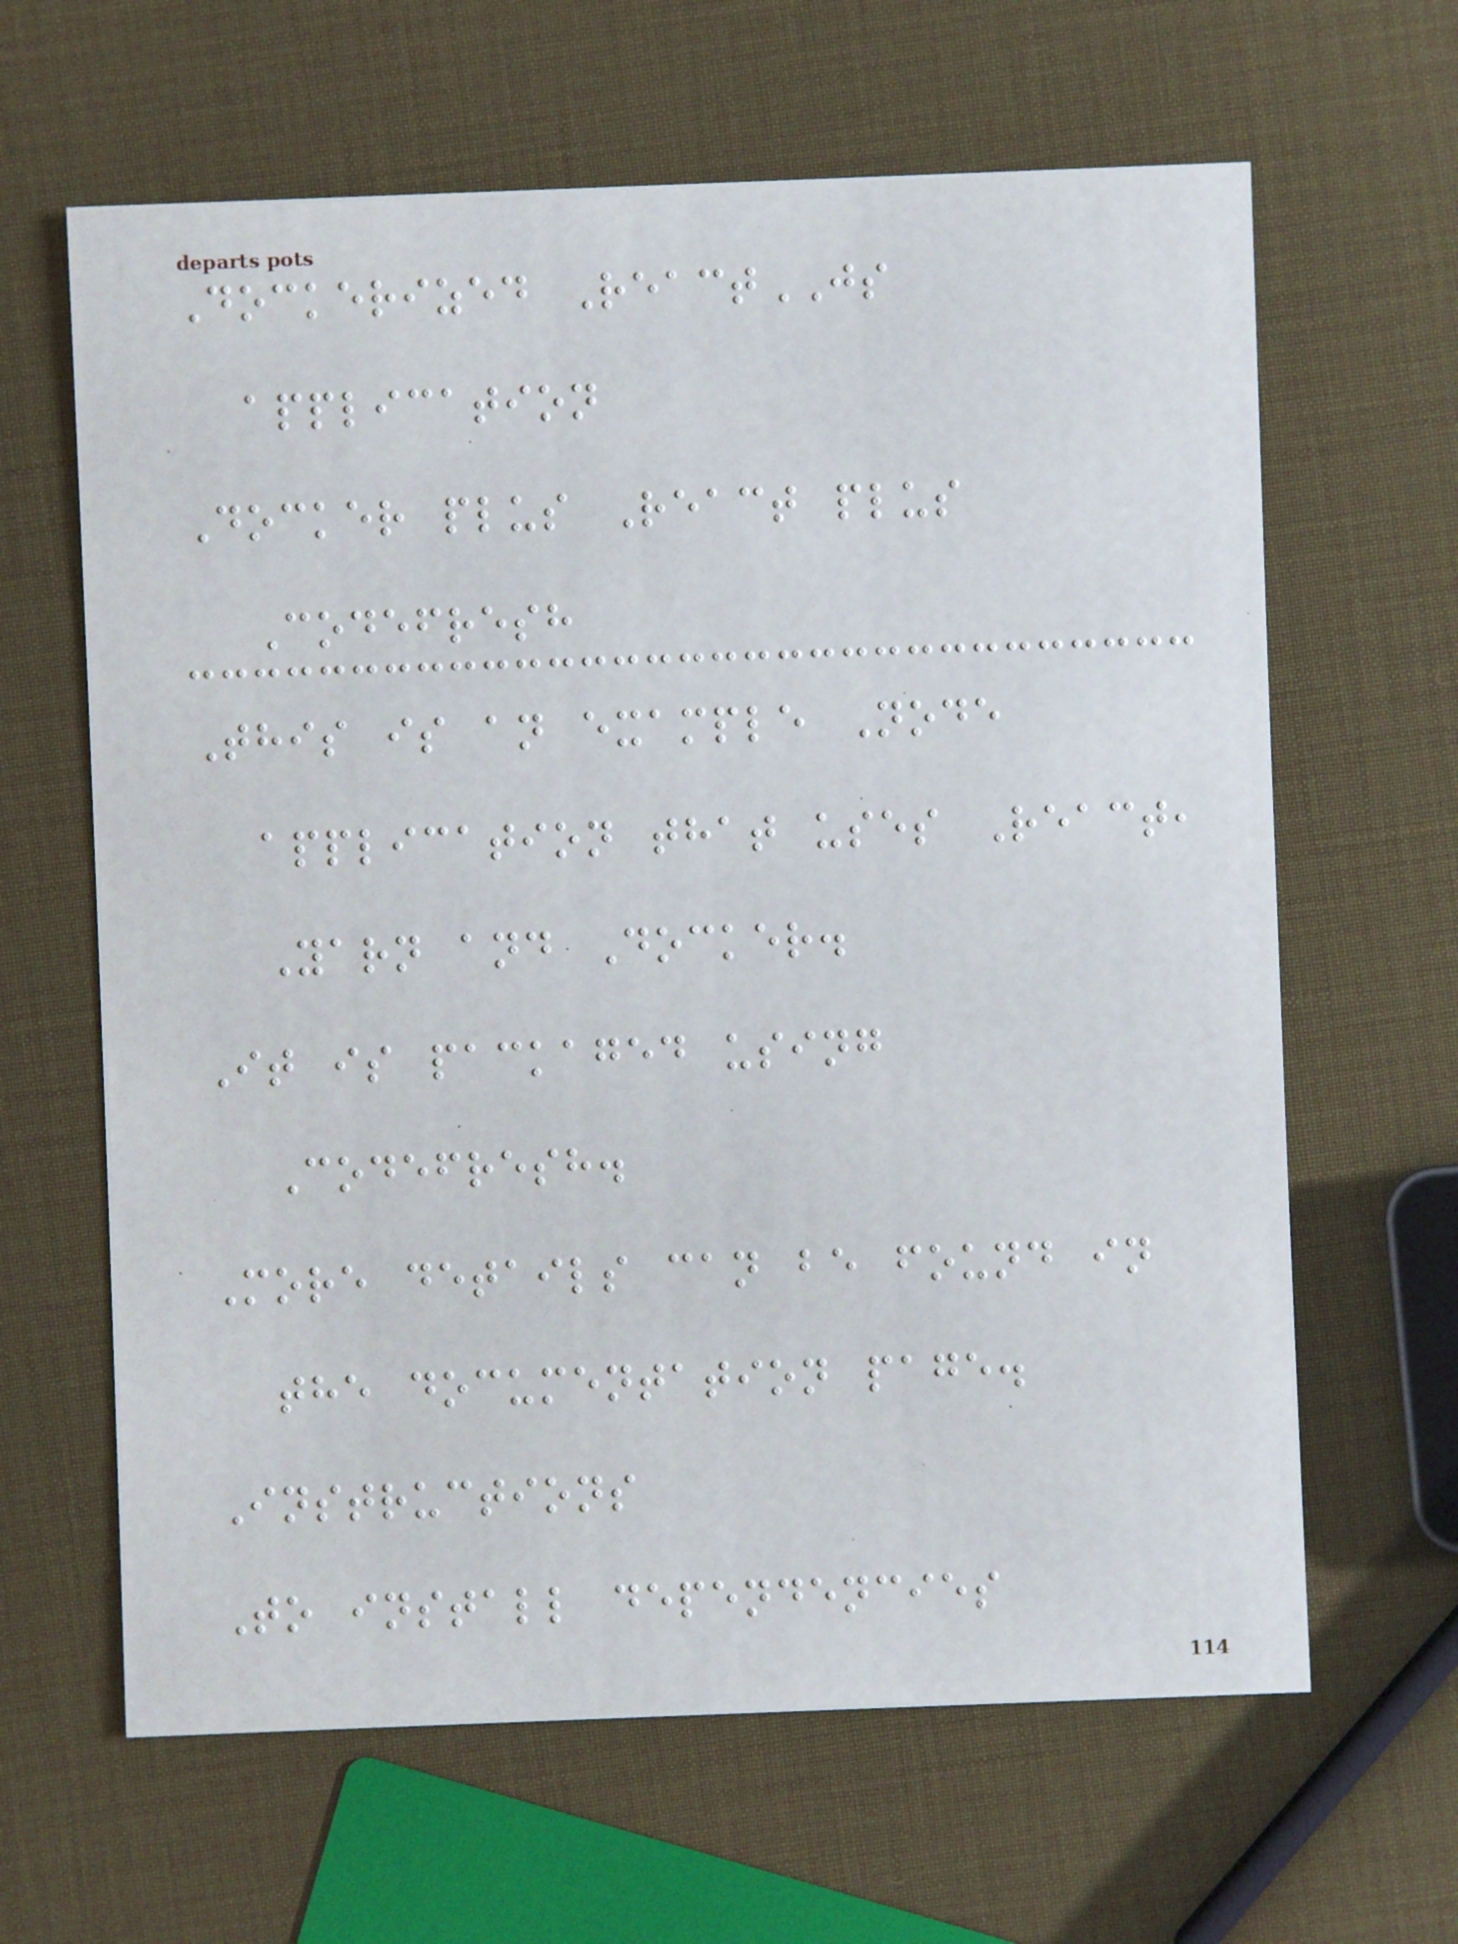Dockerized ReactJS
application
Docker plus React plus
Codefresh
This is an example Node
application that uses React,
Yarn and Docker.
It is packaged using
Codefresh.
More details can be found in
the documentation page.
Instructions
To install dependencies
